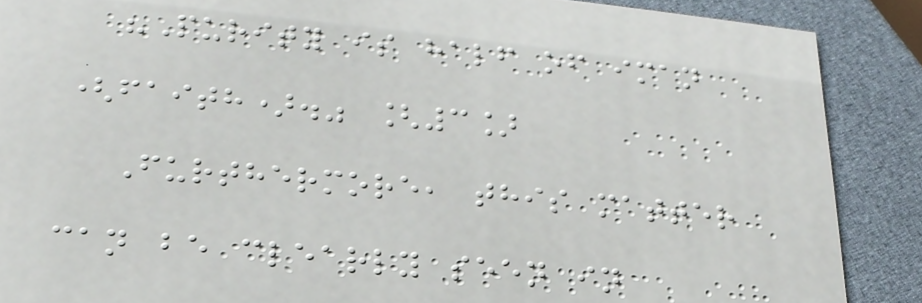"Purity is half of iman
(faith)." [3]
Furthermore, this matter
can be clearly seen in
